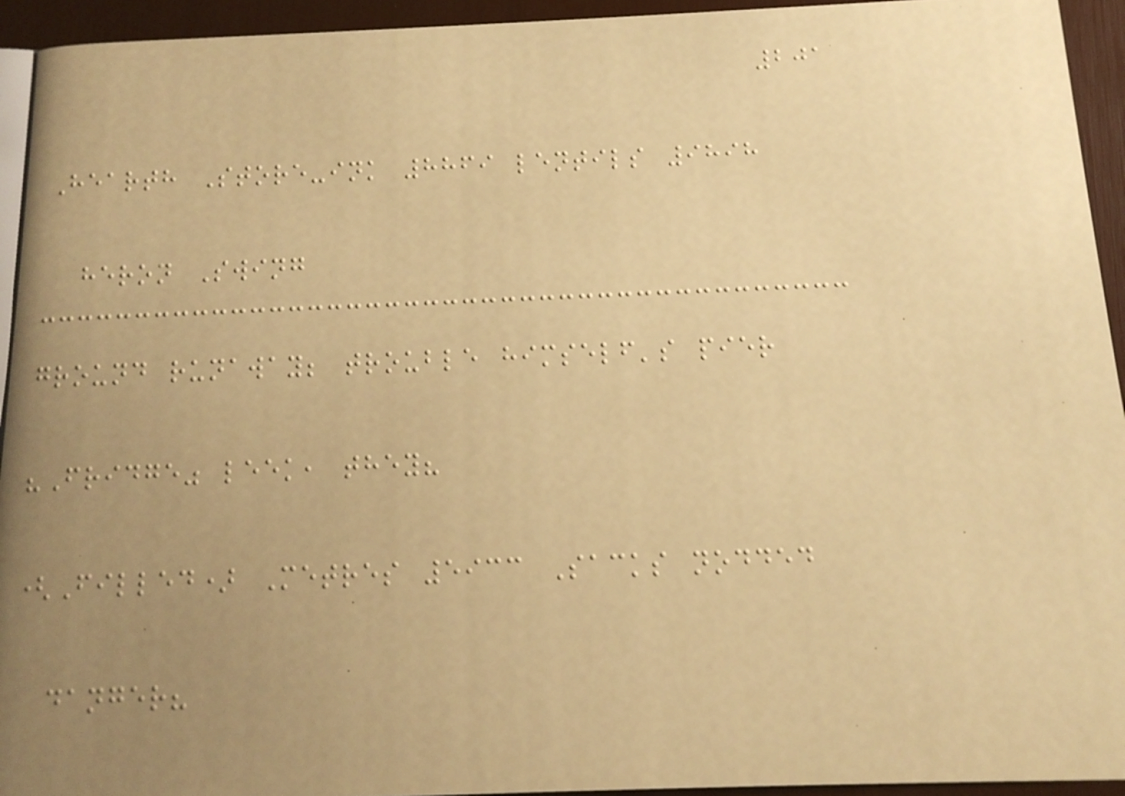201
Hearth Store-ink 8869 lentils 9898
heron Swing
ground runaway; trouble himself's pier
"Fridge" leek, they?
(Filled) Metres 5933 Sacks nodded
danger?
